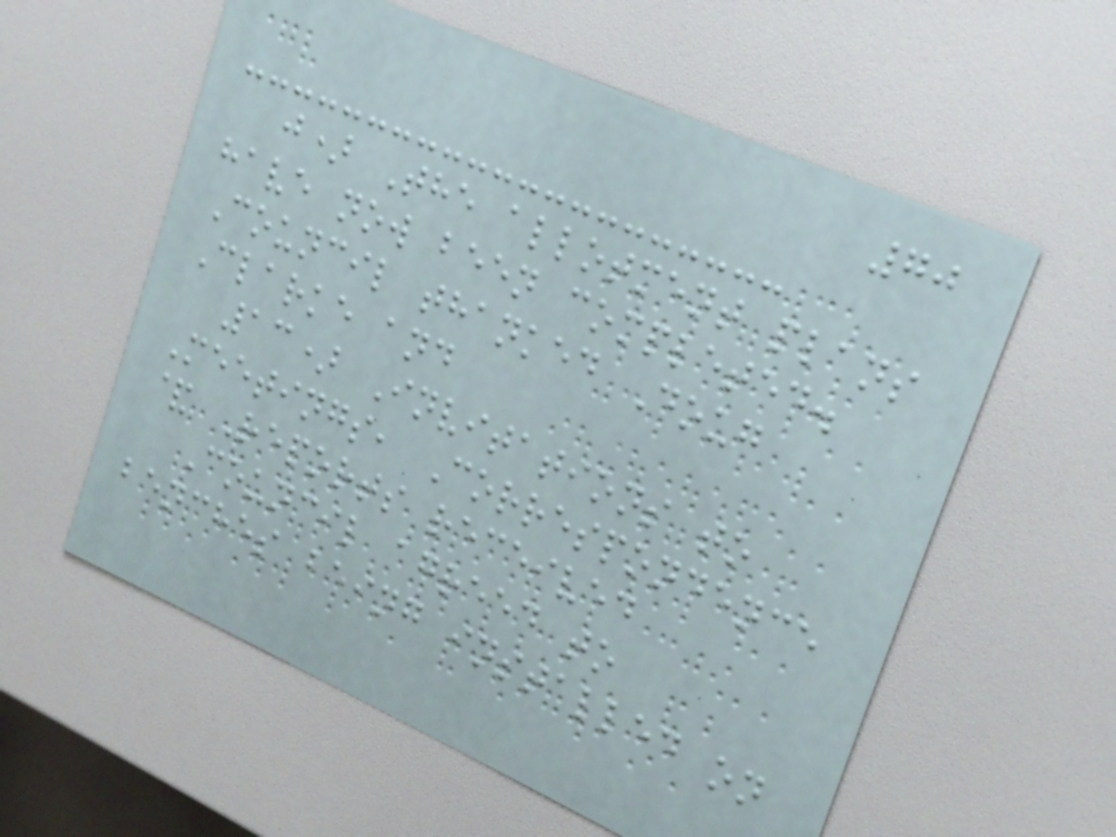70
j) The allotment plans
have now been completed.
Council thanked Doug
Clarke and
13) Invitations to
Meetings, Correspondence
& Reports received
Council agreed to
benches being installed on
